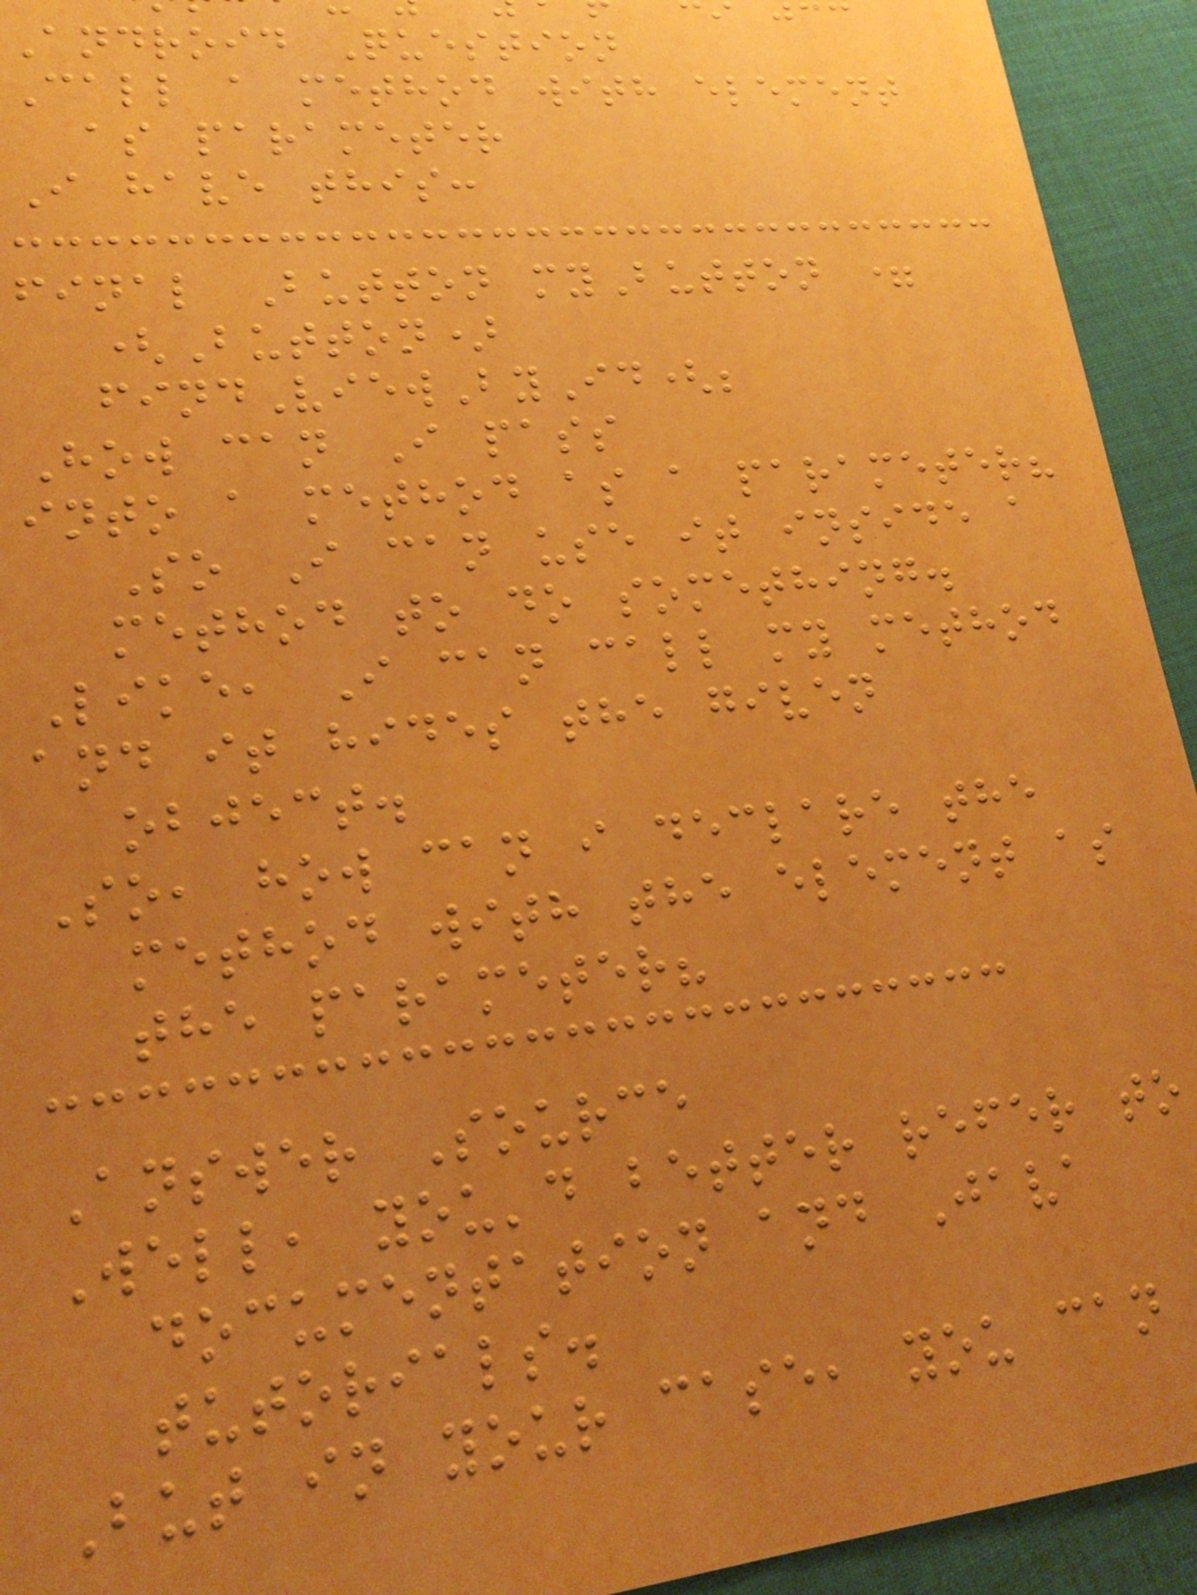Android Question
Call a method with element
as parameter
I have this:
final Button myButton =
(Button)
findViewById(;
How can I pass
into a method as a parameter?
So I can use it inside a
method to do something.
Like, I can call my method
and it hides the given
object.
So, how can i declare the
method with the element as
the parameter?
Answer Source
Well, you'd better refer to
documentation and Java
tutorials.
But in your case, you can
